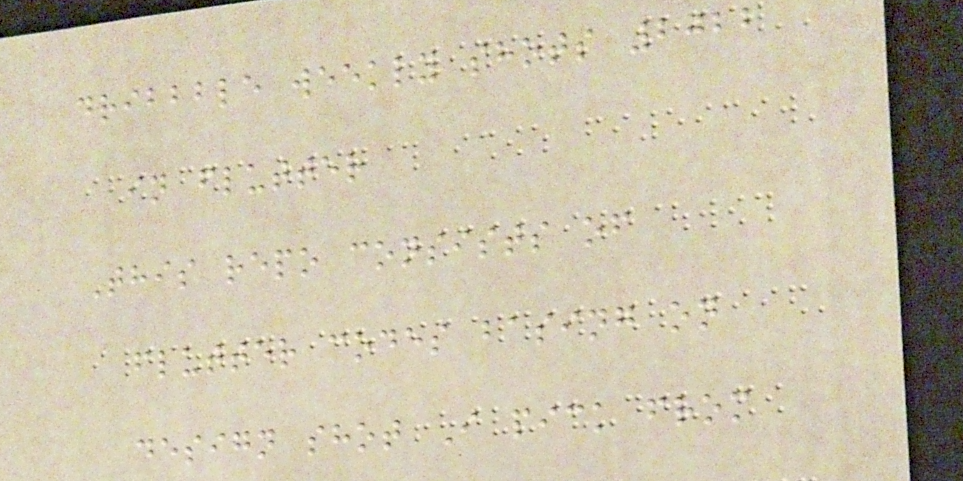dribbble weekly shots 2022
in flutter
This repo consists of
flutter codes basing on
design shot I pick from
